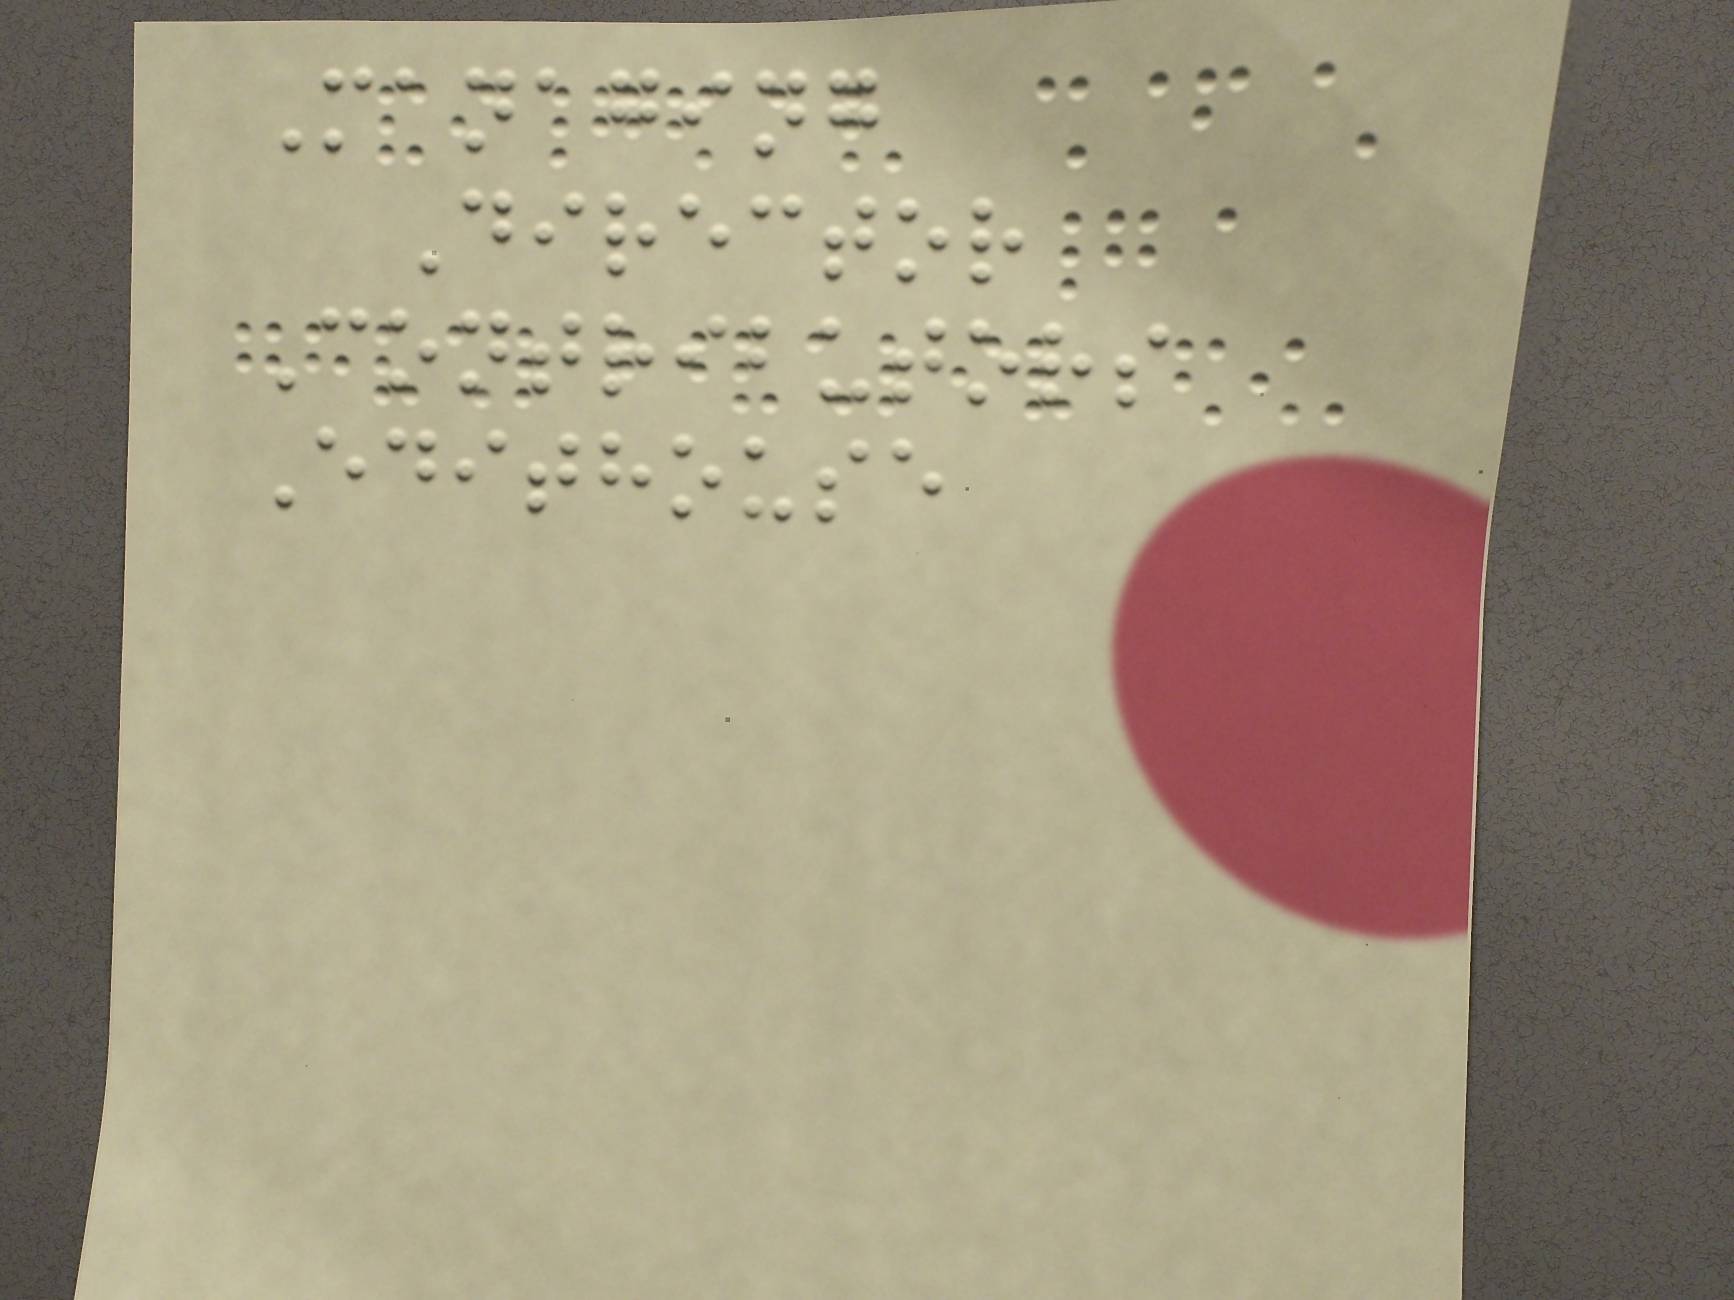Managing
Director
Contributors
Edithouse
